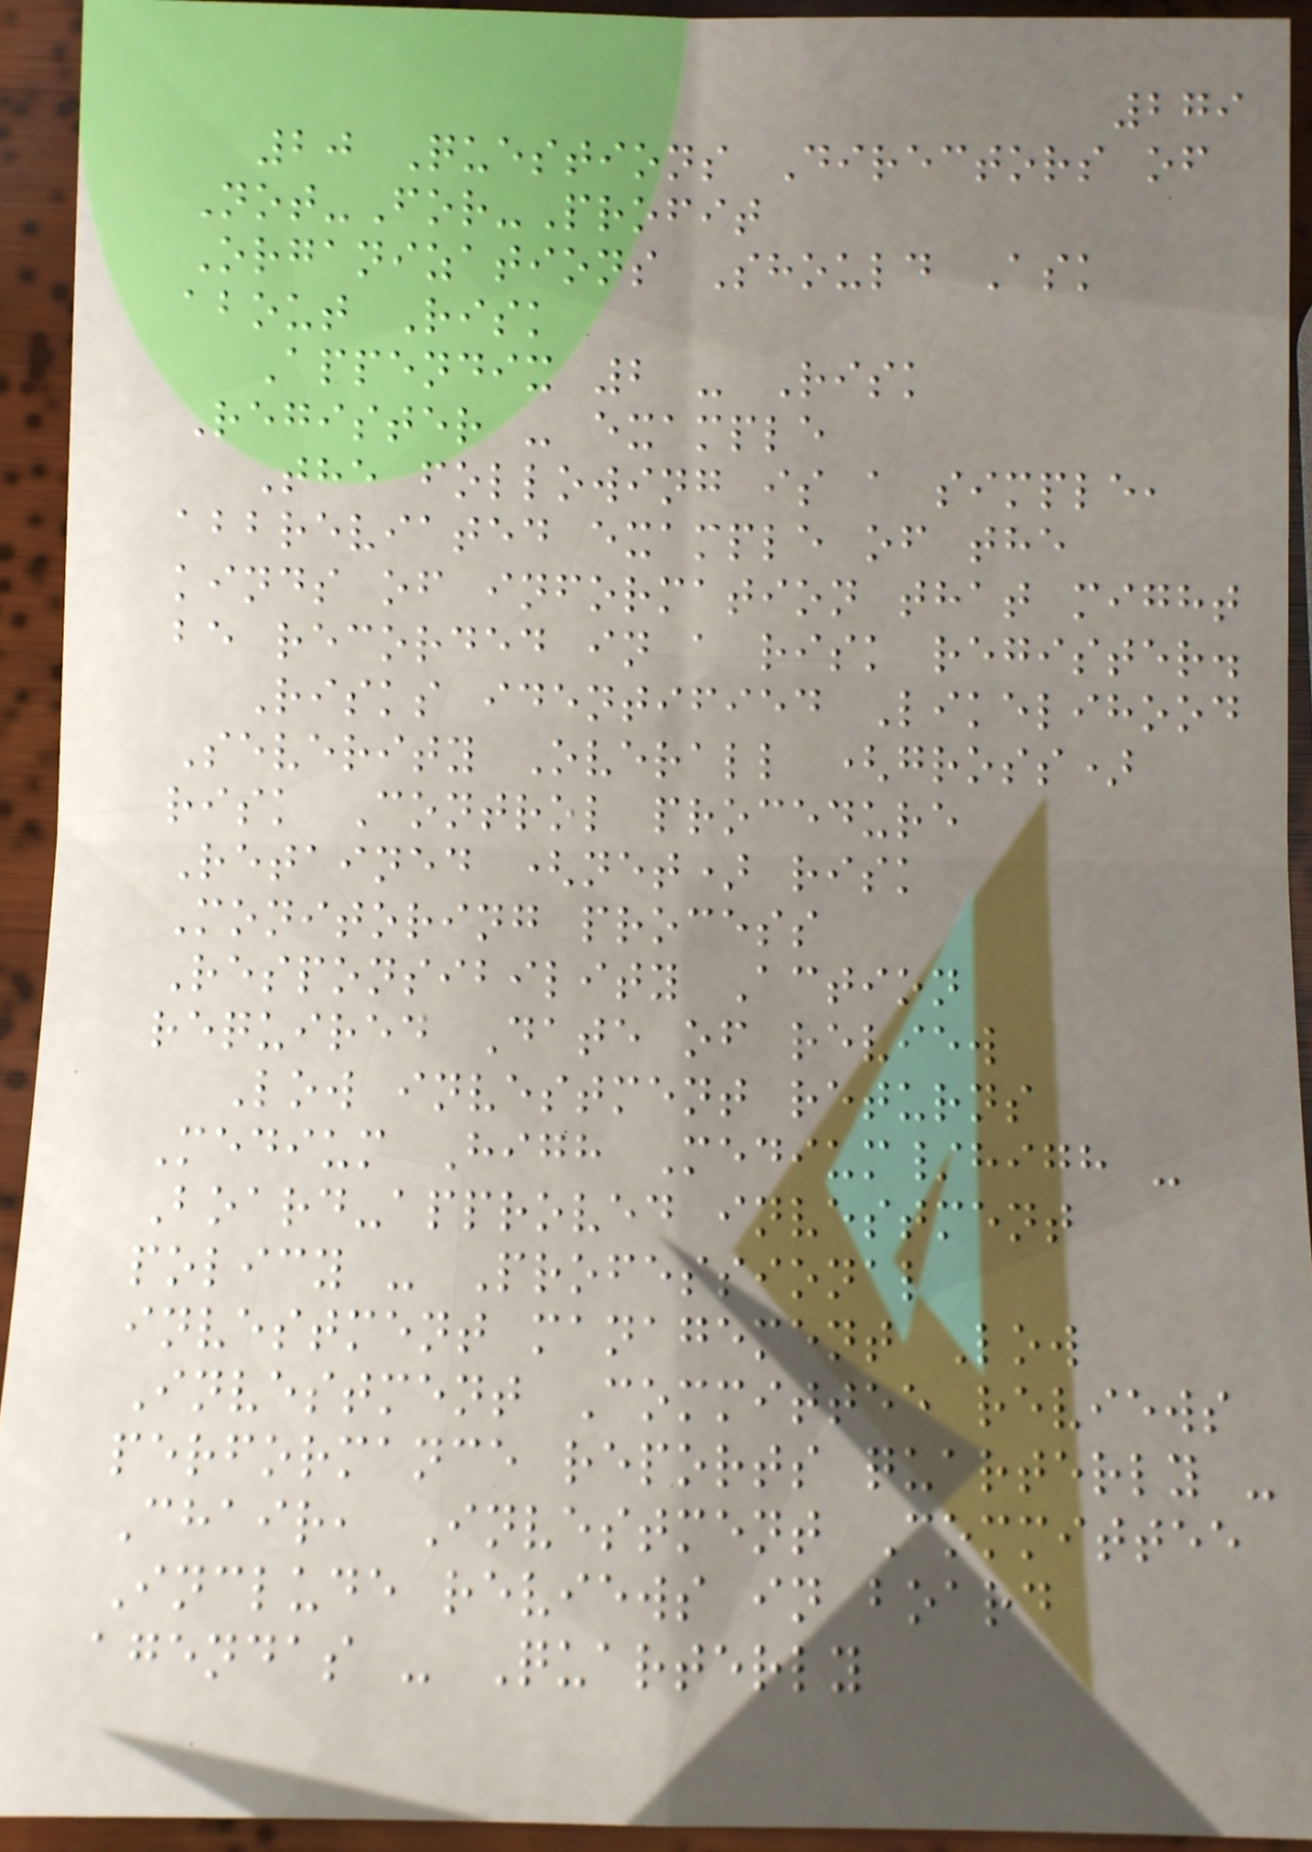279
20 Questions Directors of
Not-For-Profit
Organizations Should Ask
about Risk
Appendix 2 - Risk
Register - example
The following is a simple,
abbreviated example of the
kinds of information that might
be recorded in a risk register.
Risks identified Likelihood
Severity Overall (gross)
risk Control procedure
Retained (net) risk
Monitoring process
Responsibility Action
required Date of review
Low investment returns
Medium High Medium/high -
Board-approved investment
policy - Professional
investment management Low
Investment Committee reviews
performance reports quarterly -
Chair, Investment Committee
Include reviews in board
agendas - Quarterly
